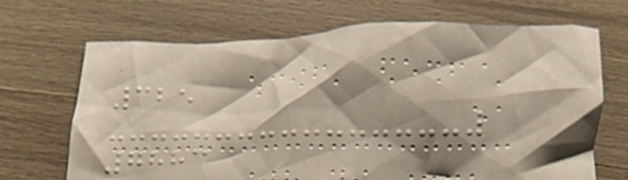325
7883
